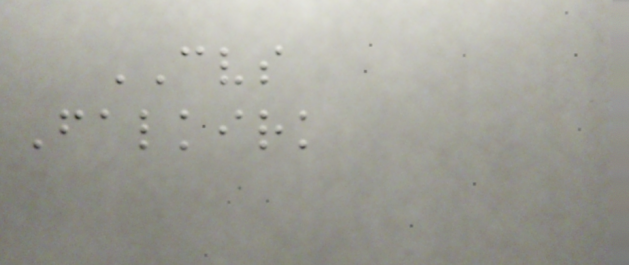CVS
Falkirk
